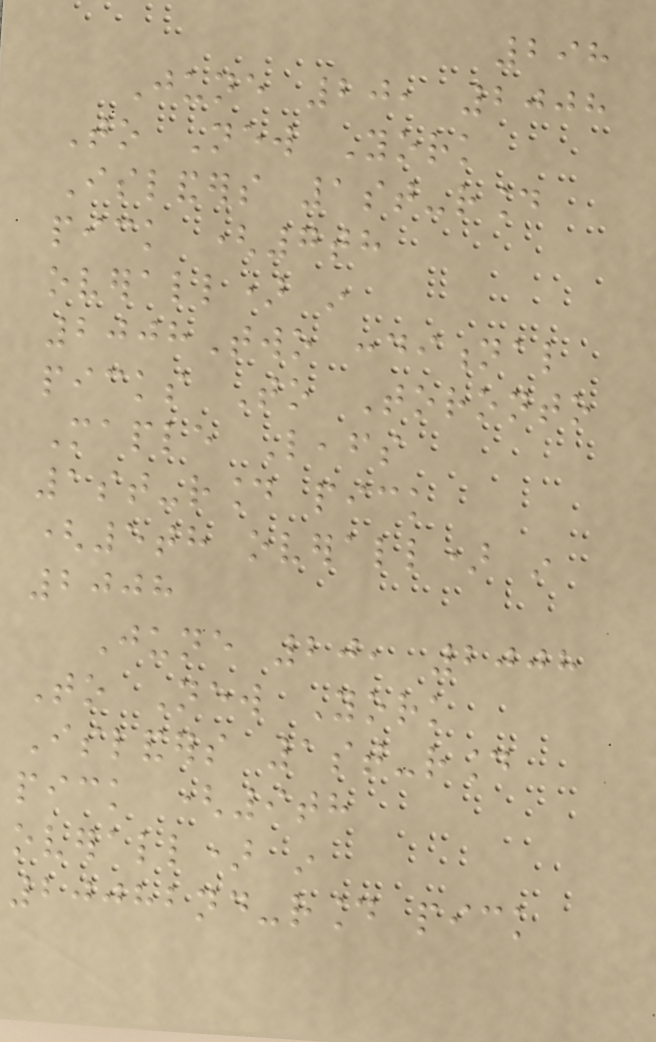298
June 20, 2008
To New York
Islanders 1st-round
pick (7th
overall) in
2008Two conditional
picks To Toronto
Maple Leafs
1st-round pick
(5th overall) in
2008
June 20, 2008
To New York
Islanders 1st-round
pick (9th
overall) in
20082nd-round pick
